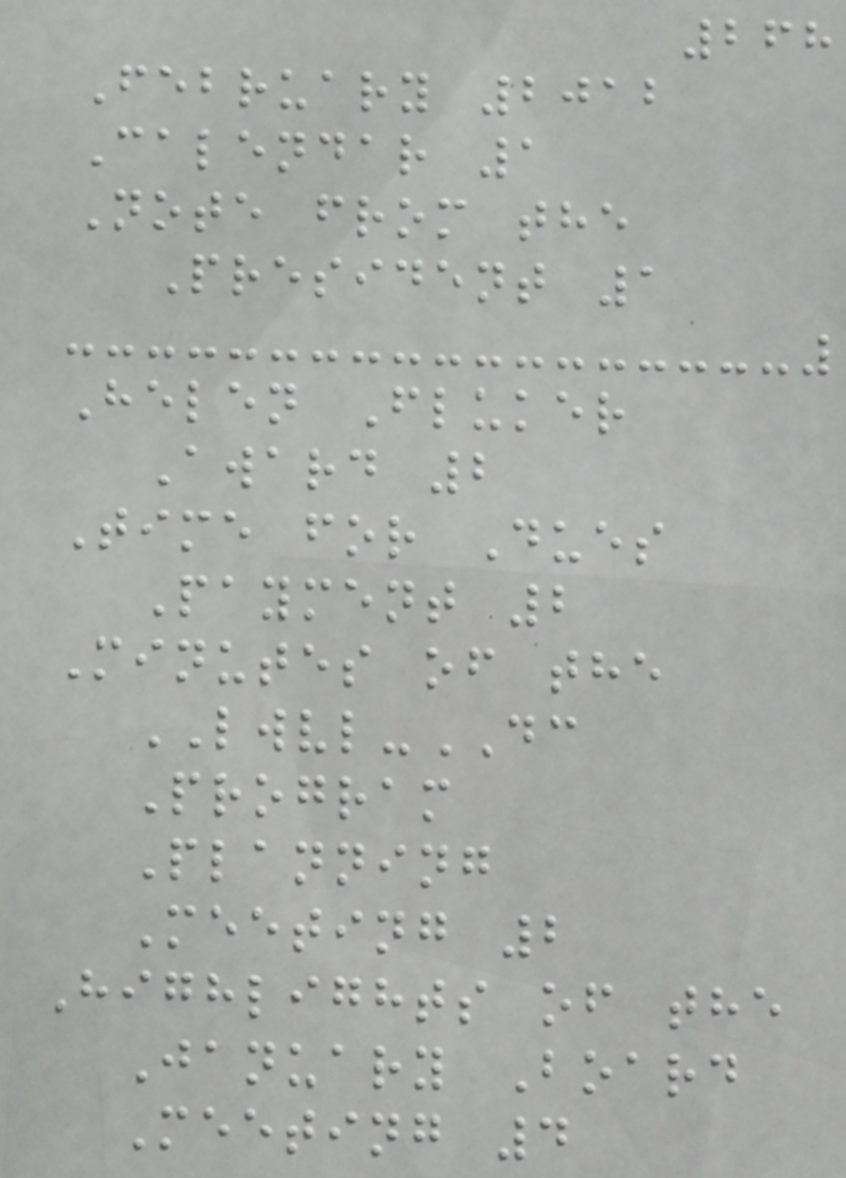268
February 2012
Calendar 1
Note from the
President 1
Helen Fluker
Award 2
Time for Dues
Payment 2
Minutes of the
LWVL-DC
Program
Planning
Meeting 2
Highlights of the
January Board
Meeting 4
